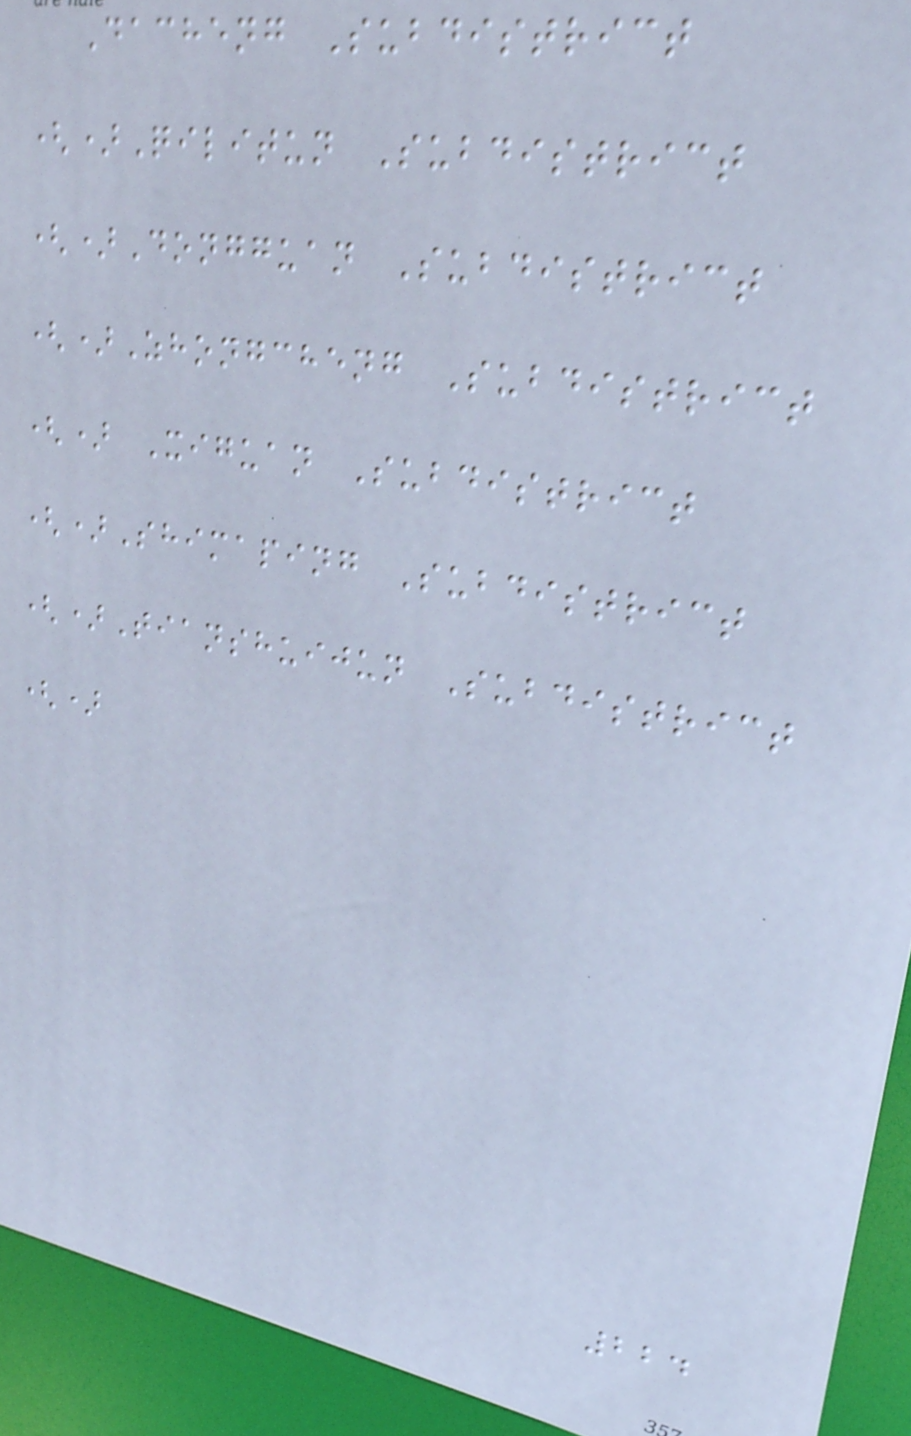Dacheng Subdistrict
()Qilitun Subdistrict
()Dongguan Subdistrict
()Zhongcheng Subdistrict
() Xiguan Subdistrict
()Shimaping Subdistrict
()Tianshuijun Subdistrict
()
224
